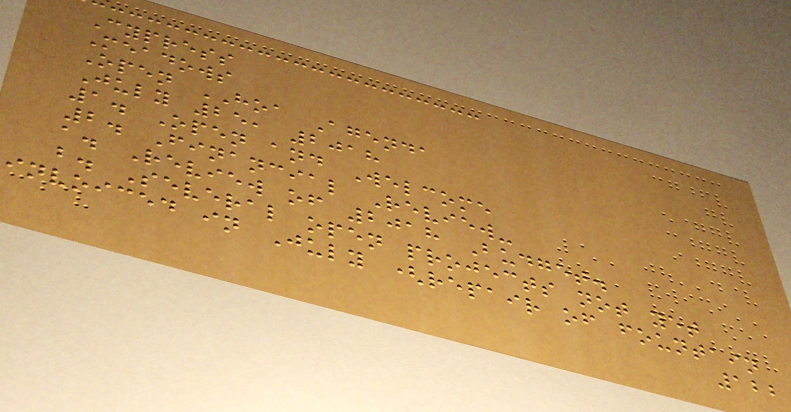Cypress
Meadows
Open HOA Agenda
July 25, 2018
1. Open and Welcome
2. Financial Review-
a. Review of 2018 Budget.
b. Several open projects not yet
invoiced in July (repair of fountain
122
